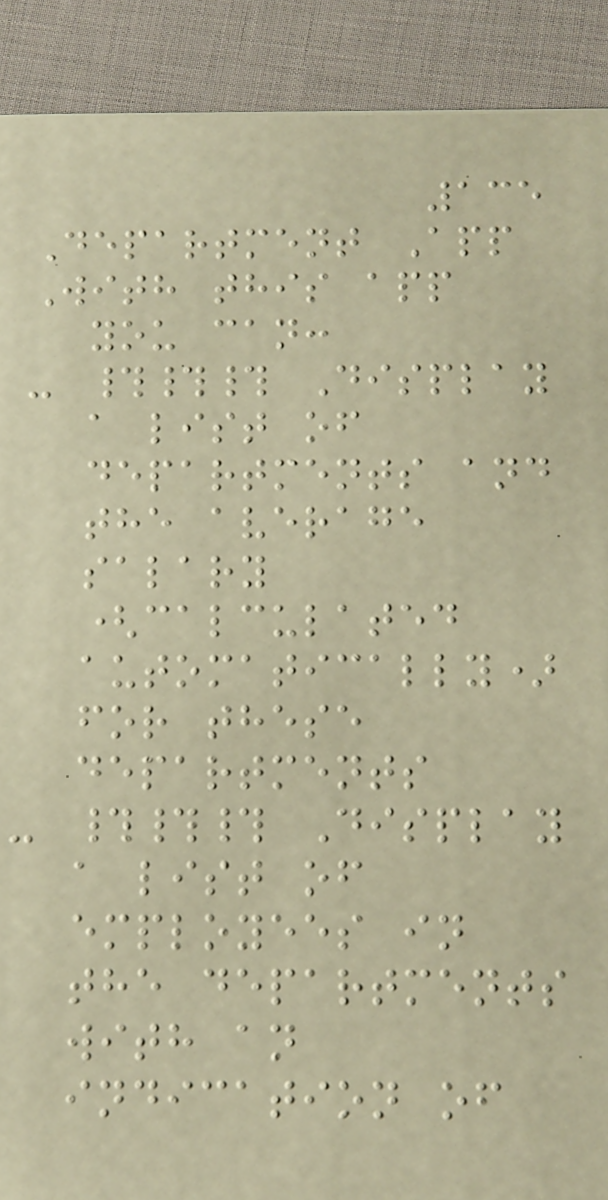135
Department App
With this app
you can:
- ### Display
a list of
departments and
the average
salary
(calculated
automatically)
for these
departments
- ### Display
a list of
employees in
the departments
with an
indication of
